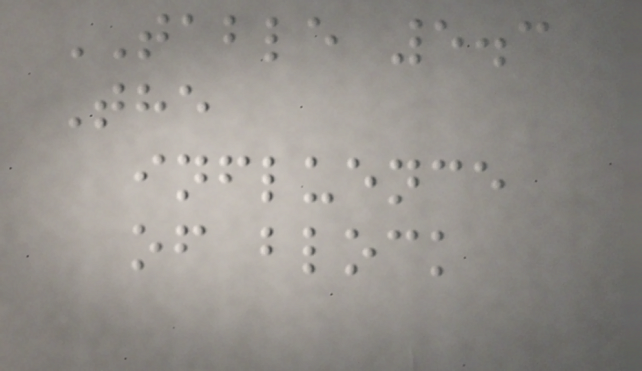TABLE 5.3
The
influence
of block
